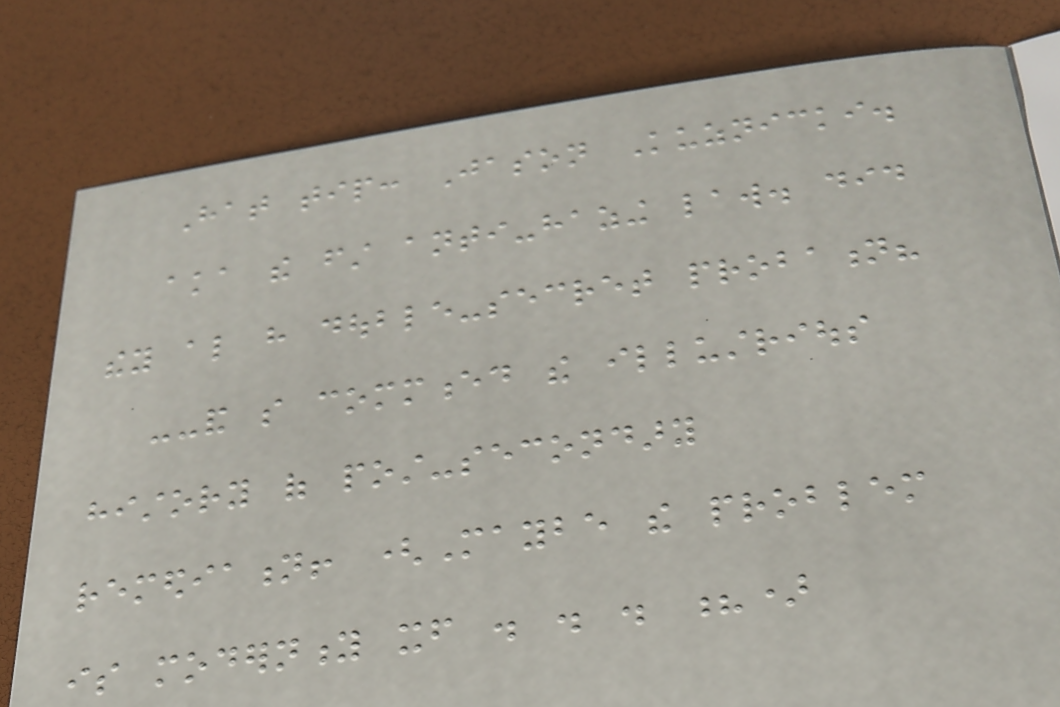Hat tip: Jason Kuznicki.
aka the first anti-hazing law. did
they also have double-secret probation?
--and so commenced the illustrious
history of post-secondary
remediation! (Maybe the problem
is modernity itself . . . ?)
